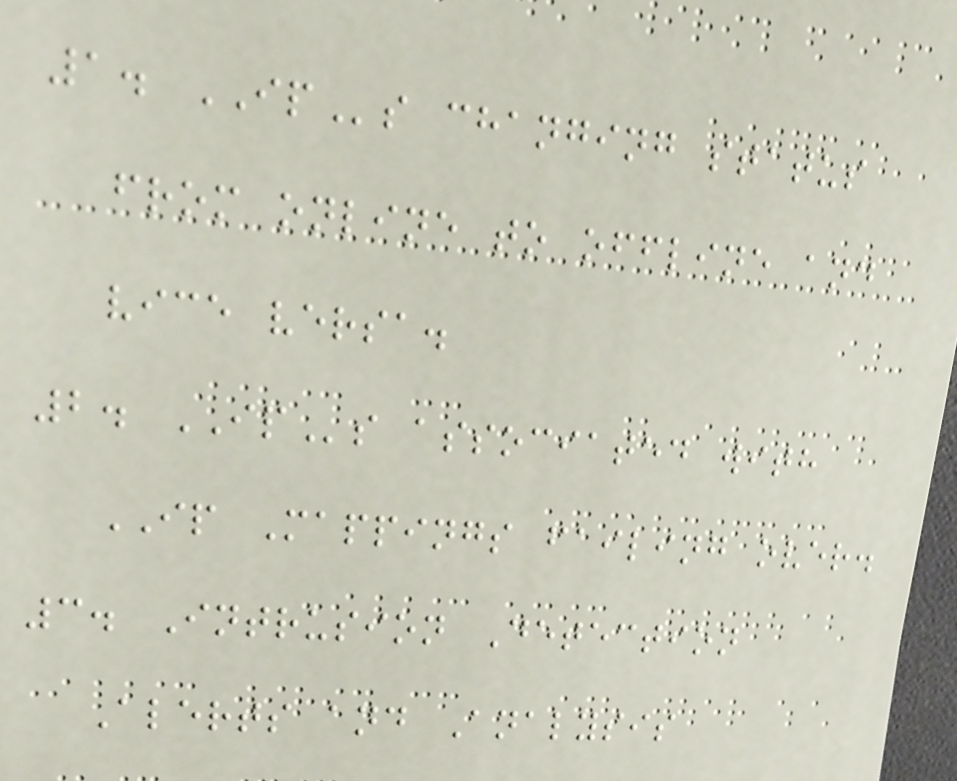1. IPs changing status
from online to offline and
vice versa.
2. IPs associated with
IP Mappings failing over.
3. Intrusion Detection
Alerts and Analysis
